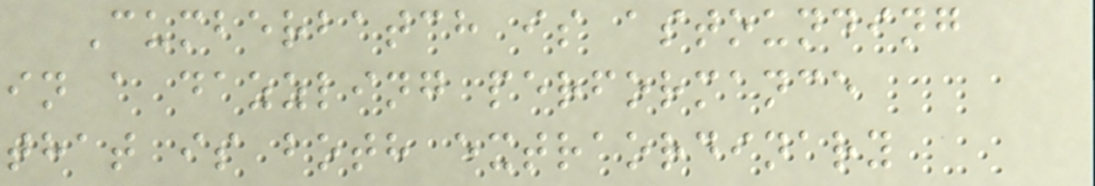Cumberbatch is astounding
in a dazzling performance
that is both extraordinary
